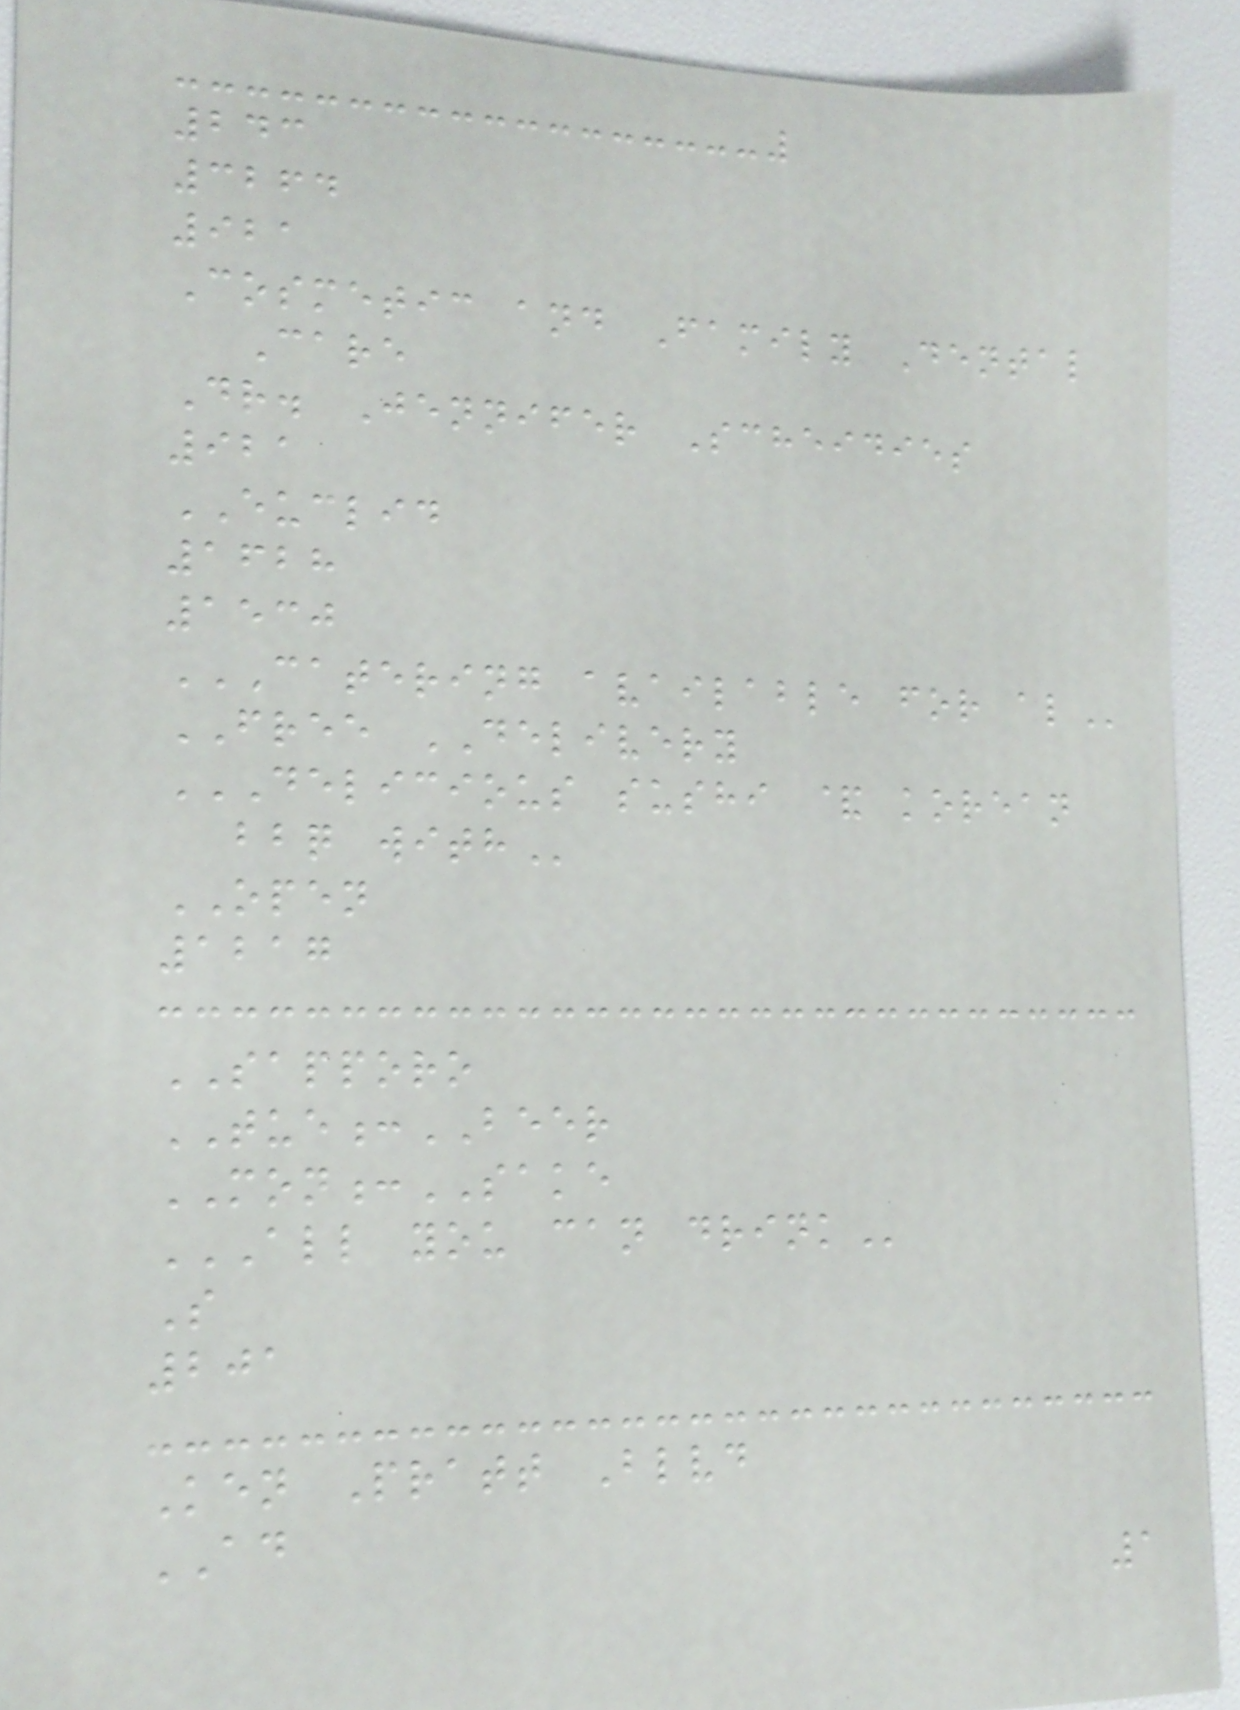243
3264
921
Cosmetic and Family Dental
Care
Dr. Jennifer Scheidies
921
EUCLID
1628
1530
CATERING AVAILABLE FOR AL
FREE DELIVERY
DELICIOUS SUSHI & KOREAN
BBQ WITH
OPEN
1217
SAPPORO
TUE:BEER
MON:SAKE
ALL YOU CAN DRINK
S
201
Ken Pratt Blvd
AD
1
